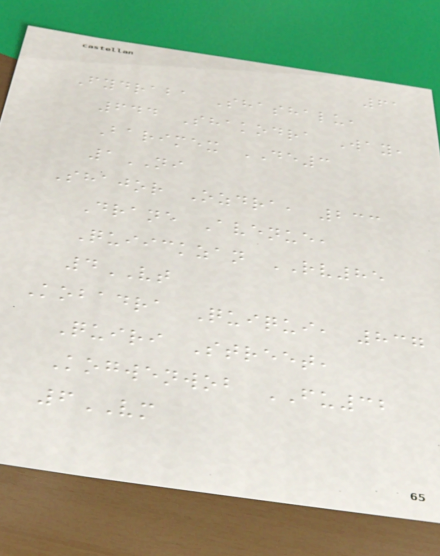61
Fydraba Shashalu,
644 Shakodra Way,
Barimex DE3
1NI
Shajor Ozdra, 233
Drane Avenue,
Quiickzan RV85
4VT
Kobadra Quiqui, 837
Quiri Street,
Kogwenwob FU32
6VM
